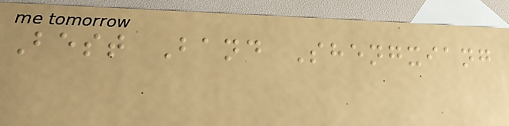Best Band Shengxiang
